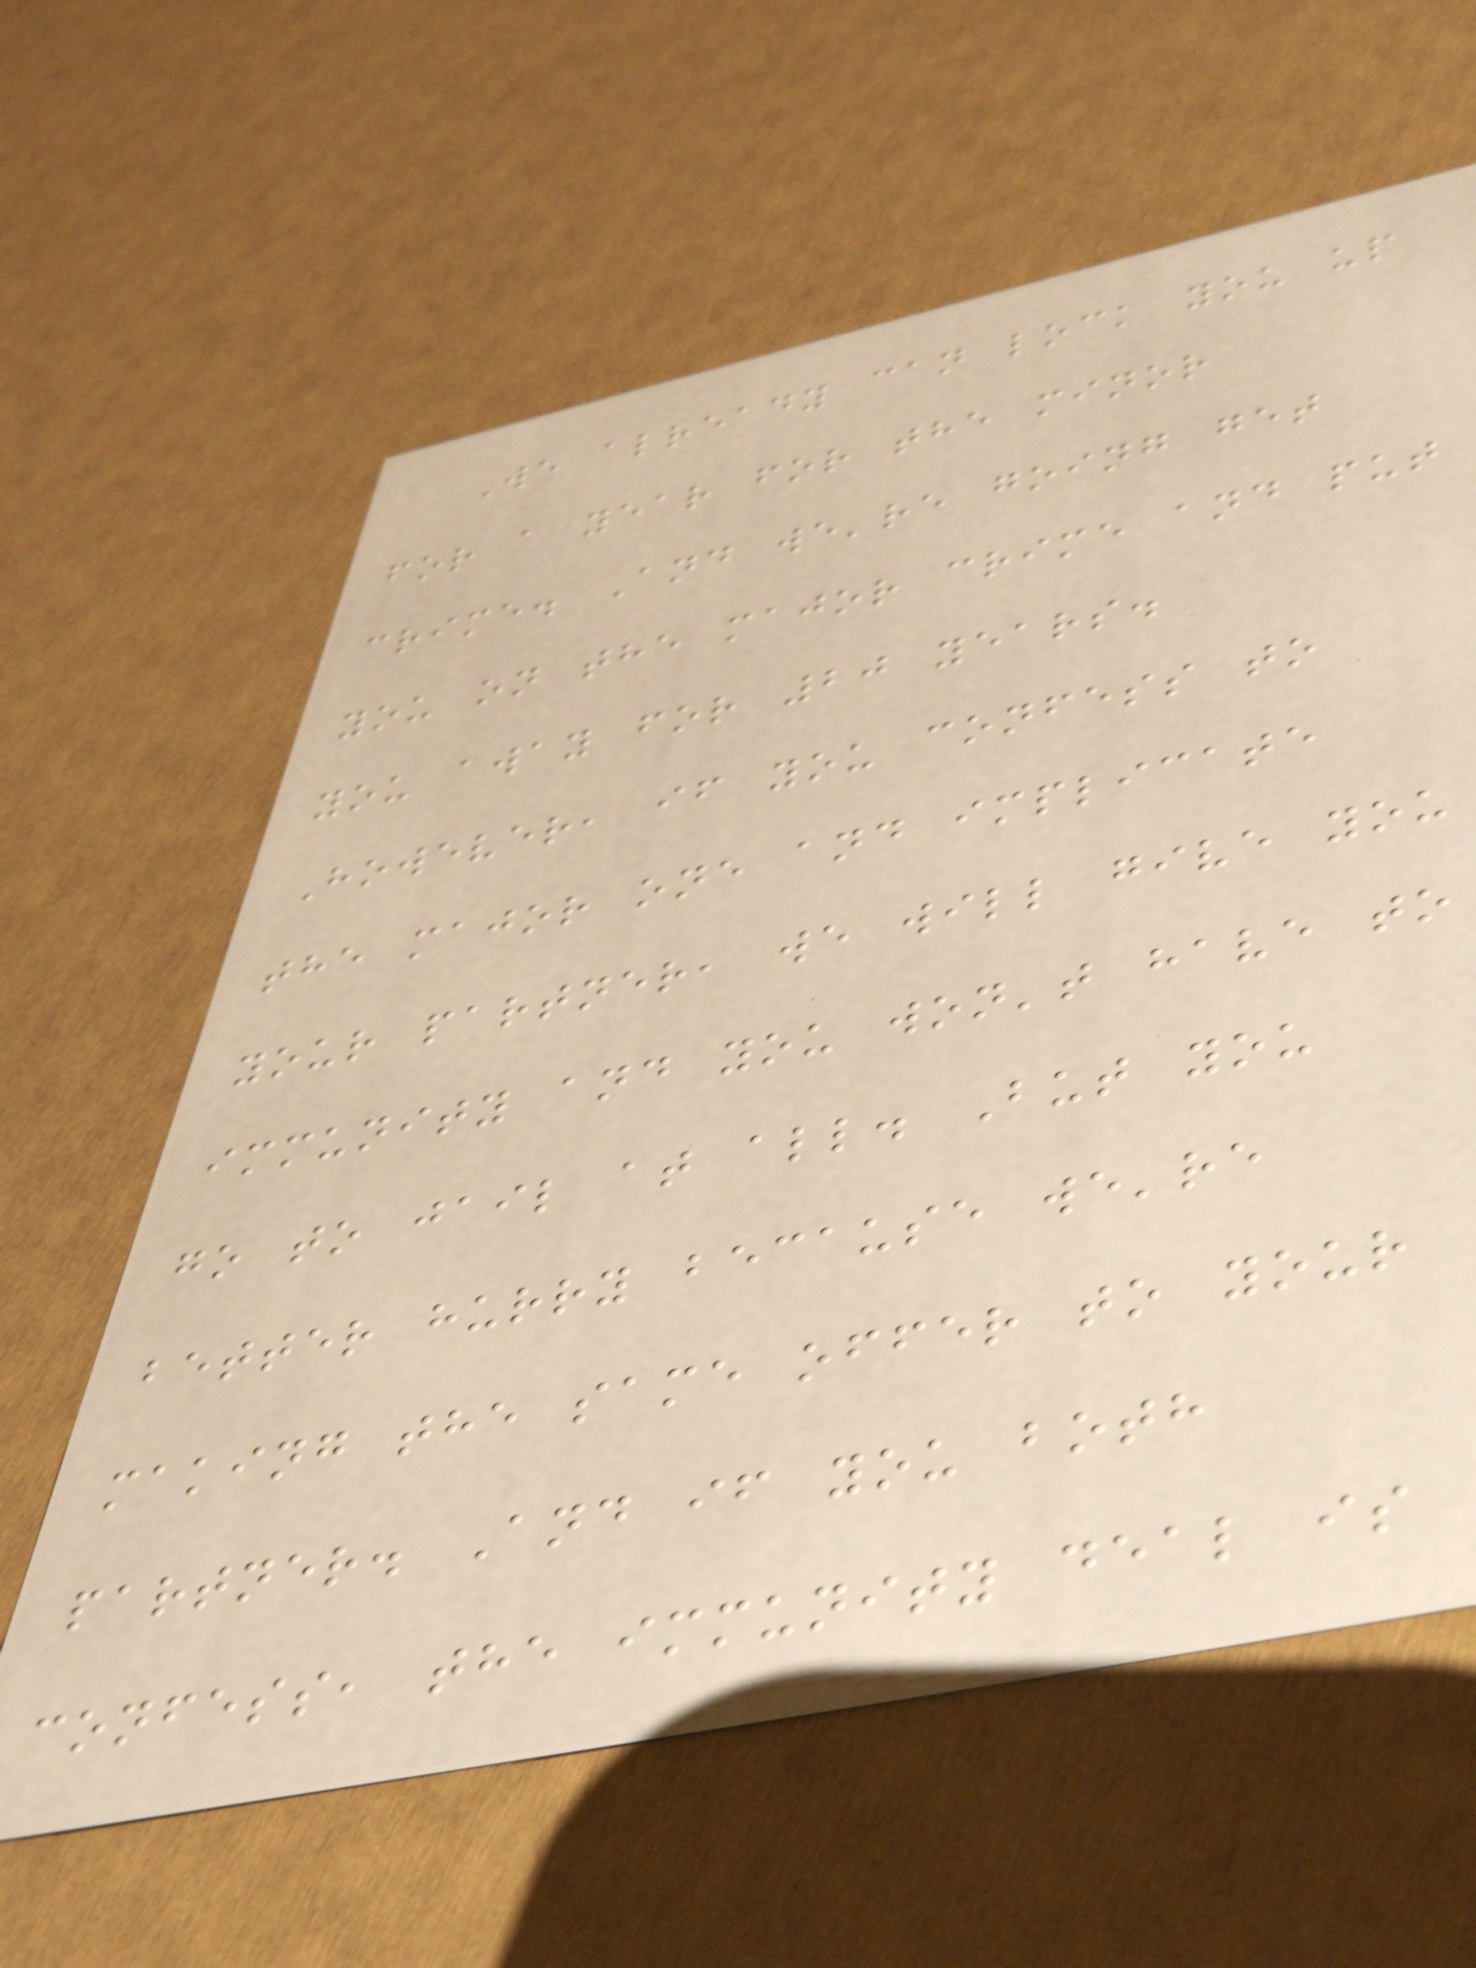We already can lock you up
for a year for the minor
crime. And we're going get
you on the major crime and put
you away for 20 years.
However, if you confess to
the major one and implicate
your partner, we will give you
immunity and you won't have to
go to jail at all. But you
better hurry because we're
making the same offer to your
partner. And if you both
confess, the immunity deal is
